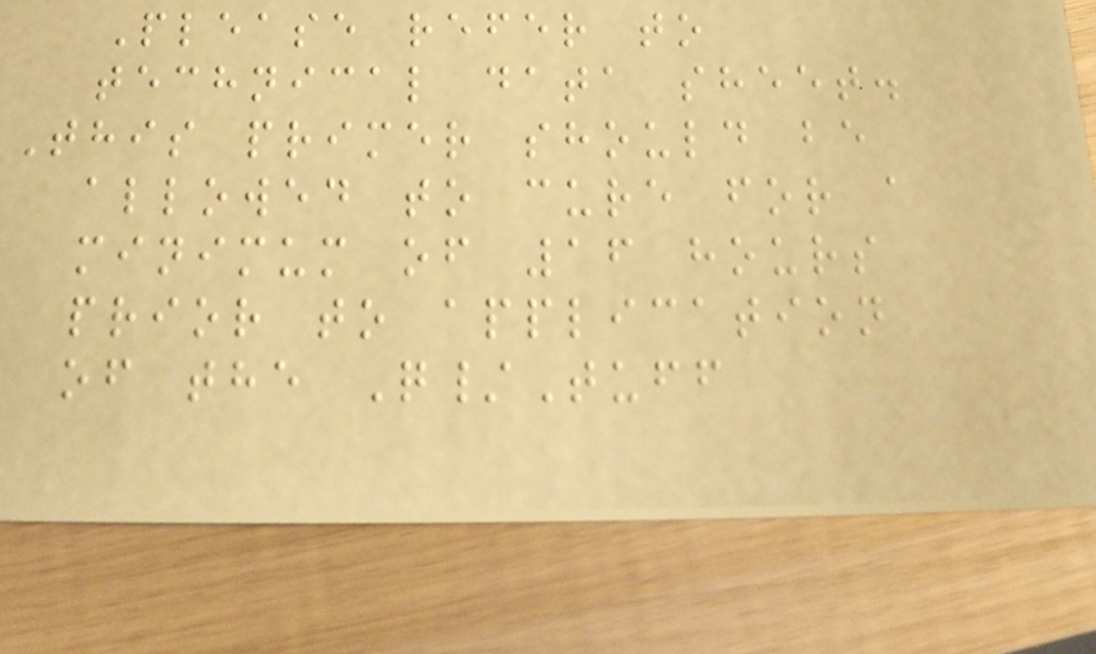Please refer to
technical data sheet.
This primer should be
allowed to cure for a
minimum of 16 hours
prior to application
of the Q/Tuff
